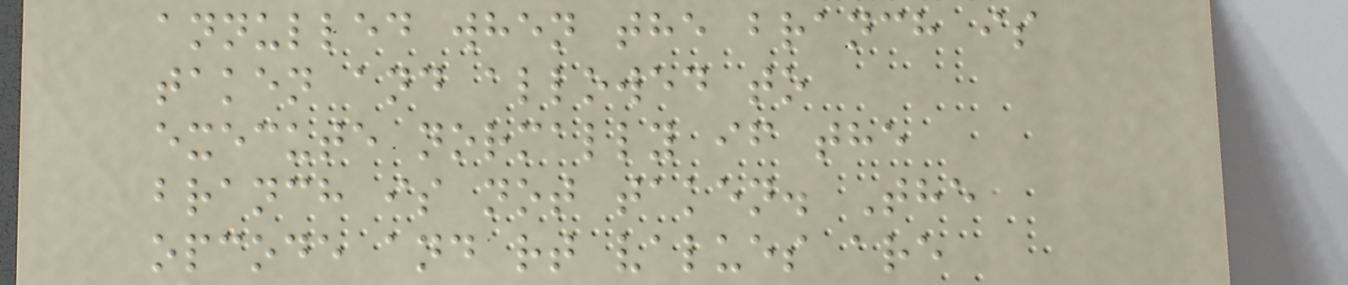annulled when the branch is
taken and allowed to
execute normally if the
branch is not taken. The
opcode and rt values are
